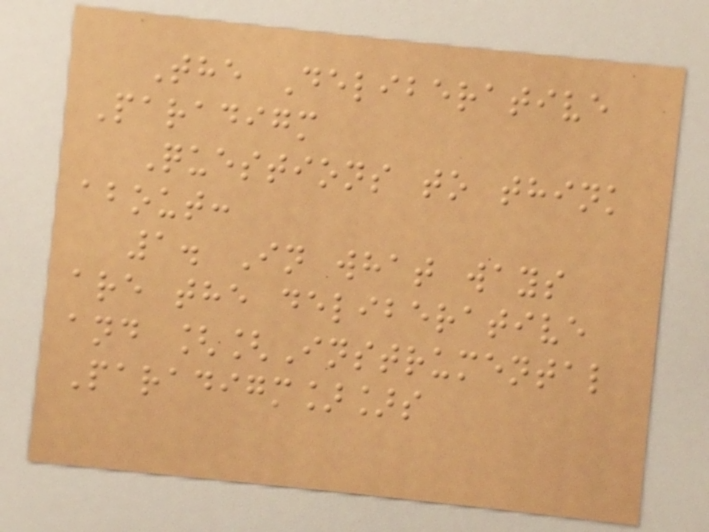The Deliberative
Paradigm
Questions to think
about:
1. In what ways
are the deliberative
and [[Instrumental
Paradigm]]s
